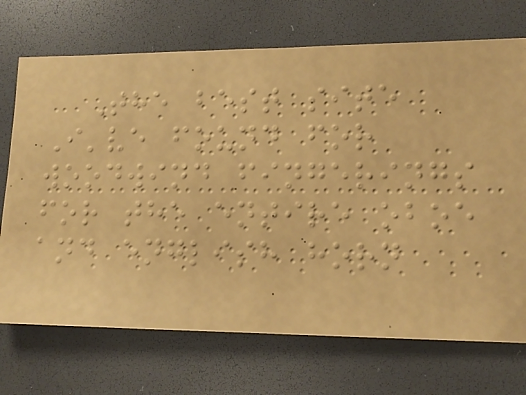The best site
I've found for
woodwind fingerings
for the entire oboe
and english horn
